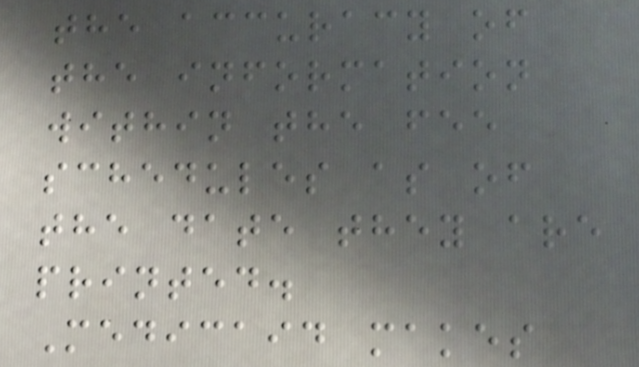the accuracy of
the information
within the fee
schedules as of
the date they are
printed.
Medicaid makes
